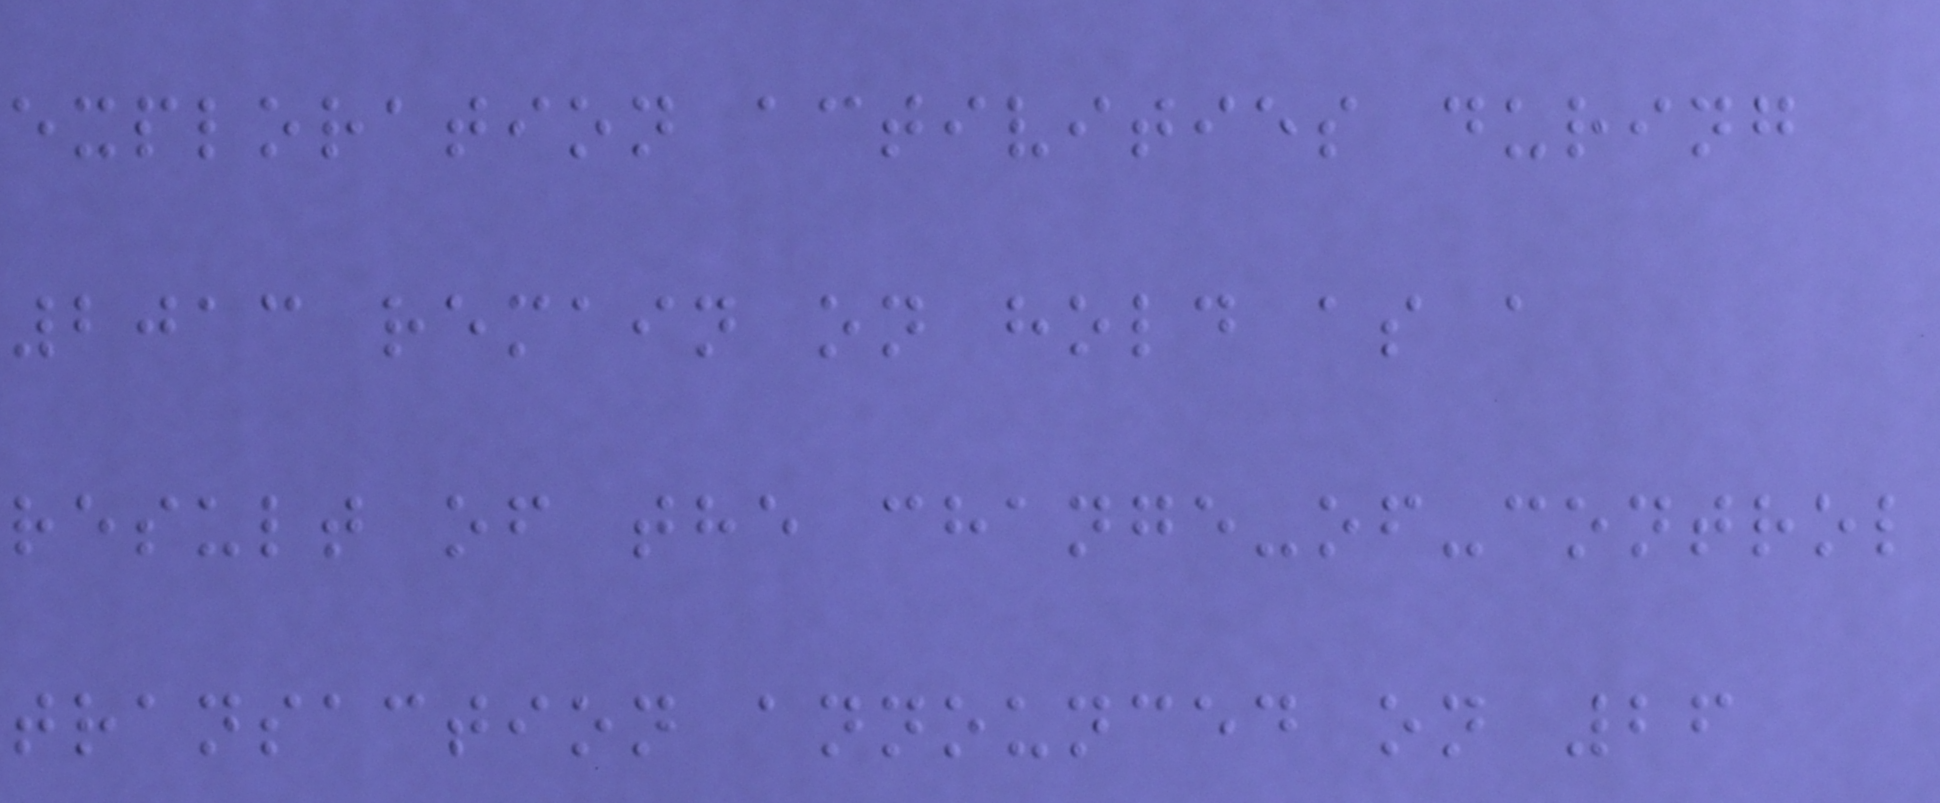exploration activities during
2013 remain on hold as a
result of the change-of-control
transaction announced on 26
